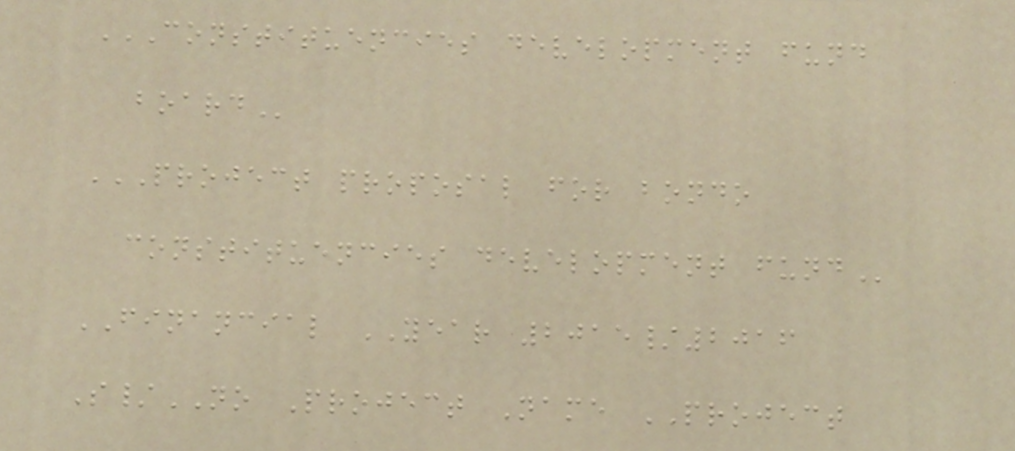CONSTITUENCIES DEVELOPMENT FUND
BOARD
PROJECT PROPOSAL FOR BONDO
CONSTITUENCIES DEVELOPMENT FUND
FINANCIAL YEAR 2015/2016
S/NO Project Name PROJECT
